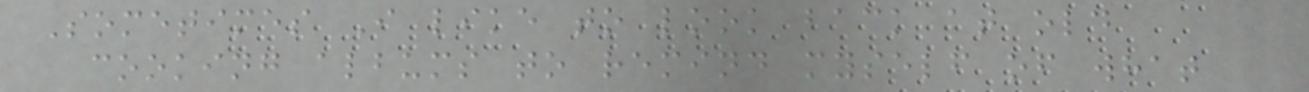Sometimes I like to look back at old
cooking albums to remind myself of what
